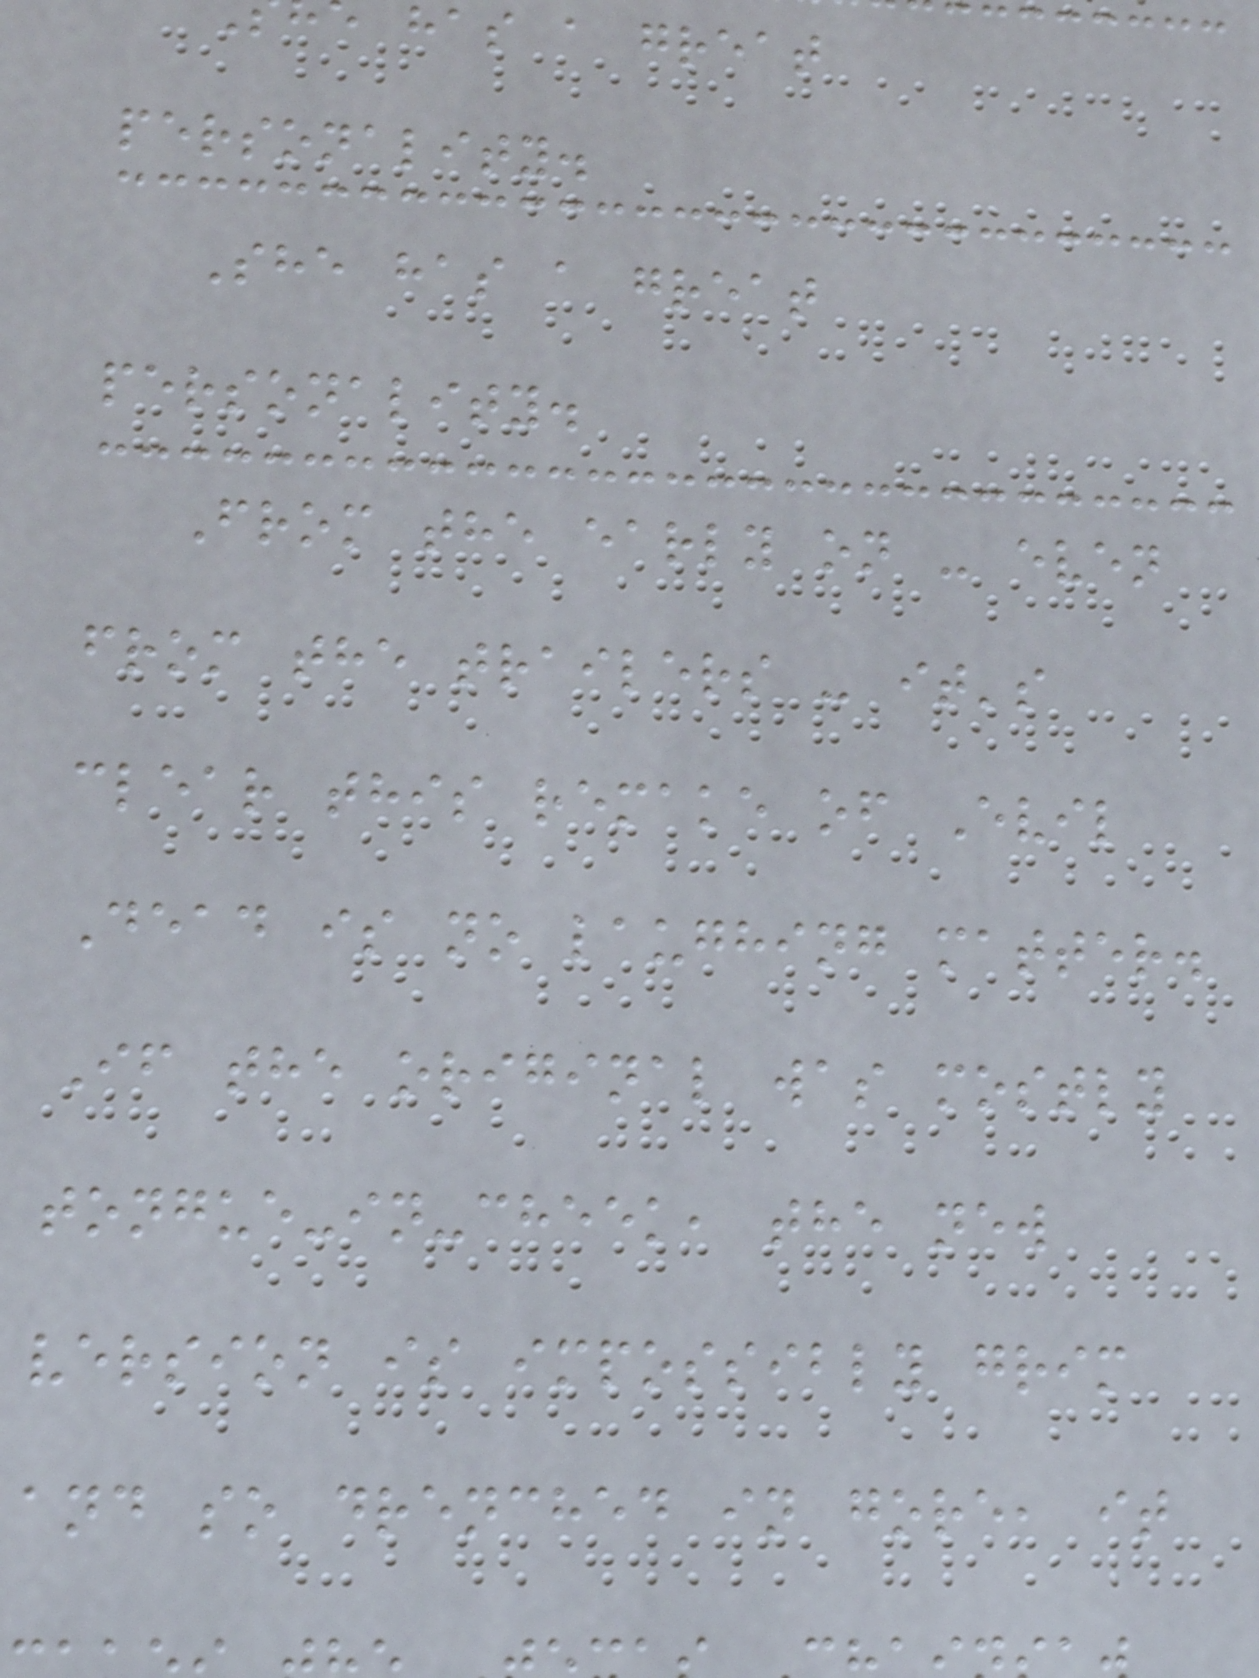has a great
personality.
She has a great
personality.
From the early on - even
from the trailers - it's
clear this remake of Evil
Dead is no laughing matter.
If the original was mostly
tongue-in-cheek, the new
version is impossibly grim
and so drenched in gore, it
